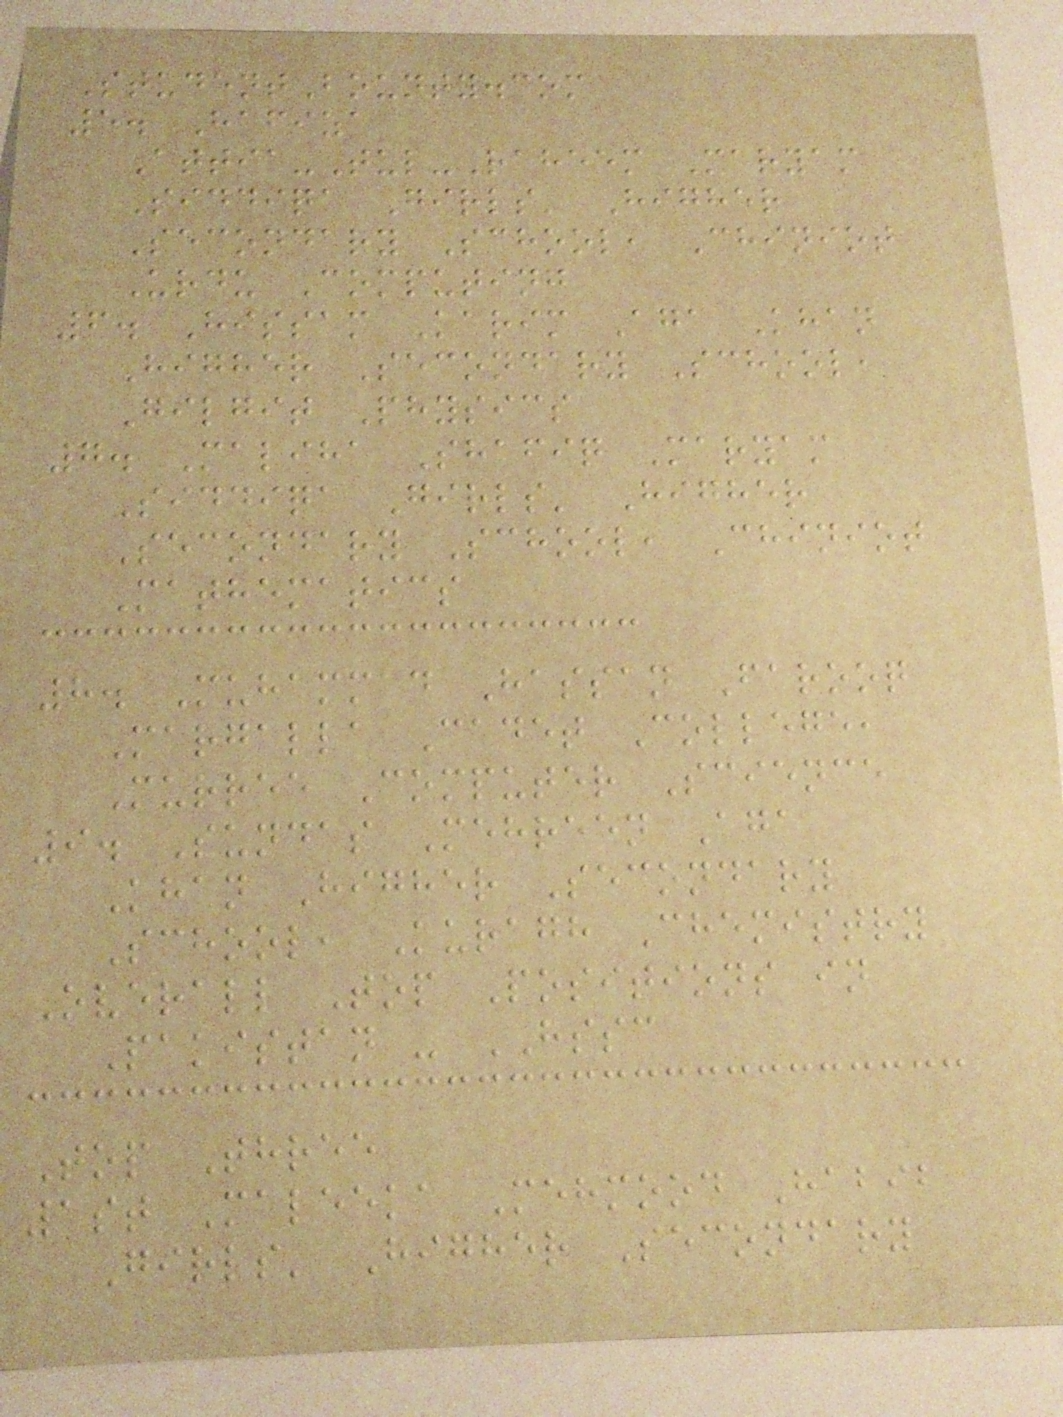StudentBounty.com
5. Hafiza
Attia-Tul-Raheem Maryam
Siddiqa Girls' Higher
Secondary School, Chiniot
Urdu Computing
6. Hissam Karim Aga Khan
Higher Secondary School,
Gilgit Physics
7. Maliha Shafiq Maryam
Siddiqa Girls' Higher
Secondary School, Chiniot
Mathematics
8. Muhammad Hassan Farooq
Margalla Cadet College,
Murree Computer Science
9. Sundas Mehreen Aga
Khan Higher Secondary
School, Kuragh Chemistry
Overall Top Positions in
Pakistan - HSSC
Top Three
1st Maleeka Mehmood Habib
Girls' Higher Secondary
